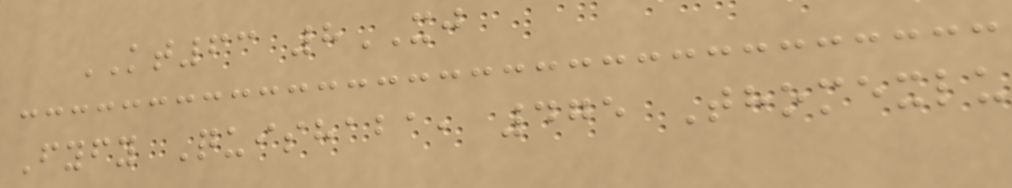KT63 8XJ
Fyfy Quishaba, 475 Thomexlu
